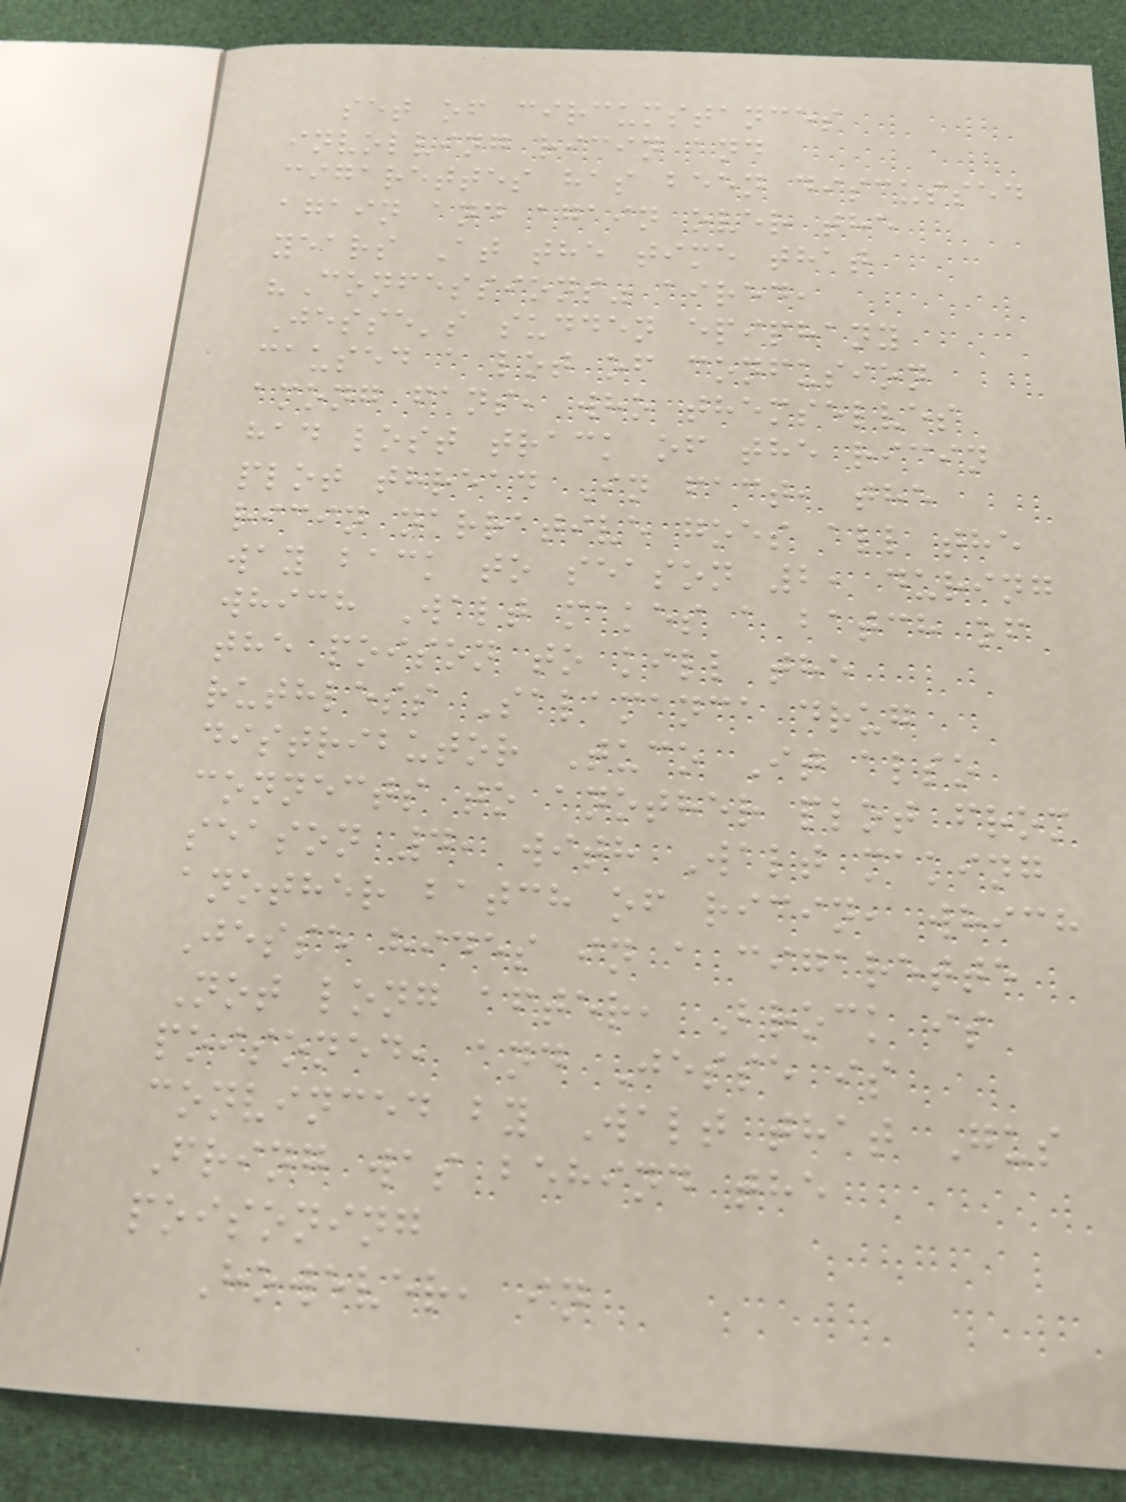set of circumstances
involving ricin and
cigarettes has been discussed
again and again over the
years At the time that
"Confessions" aired,
Jesse's sudden epiphany
caused a lot of confusion
among fans, who themselves
had lost track of the ricin
plot thread In fact, the
ricin narrative goes all the
way back to season 2, during
which Walt makes a batch of
the poison to kill the
ruthless Salamanca drug
distributor Tuco It also
connects to another plot from
season 4, with Walt making
another batch of ricin, which
Jesse hides in a cigarette
Not long after, Brock is
poisoned, and Jesse is
convinced by Walt that Gus
Fring was behind the
poisoning
However, in
